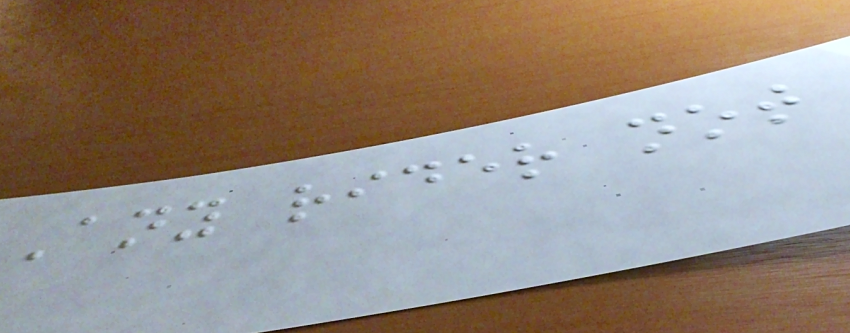Any rider not
